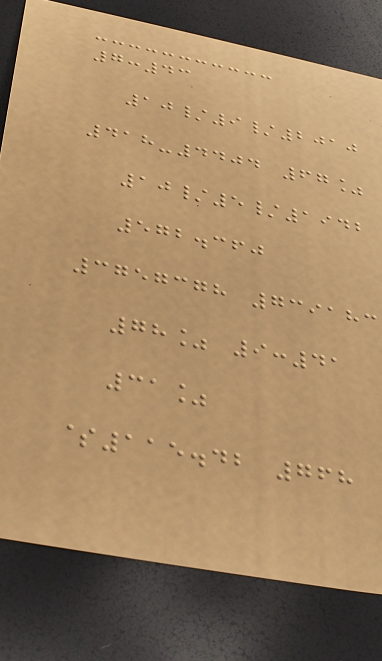7:43
10/9/2010
418-4404 67%
10/5/1942
572.360
3757378 739183
78% 9:41
31%
$115.42 768
